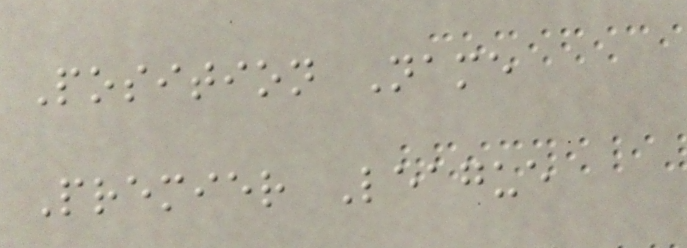Position Name
Premier League
